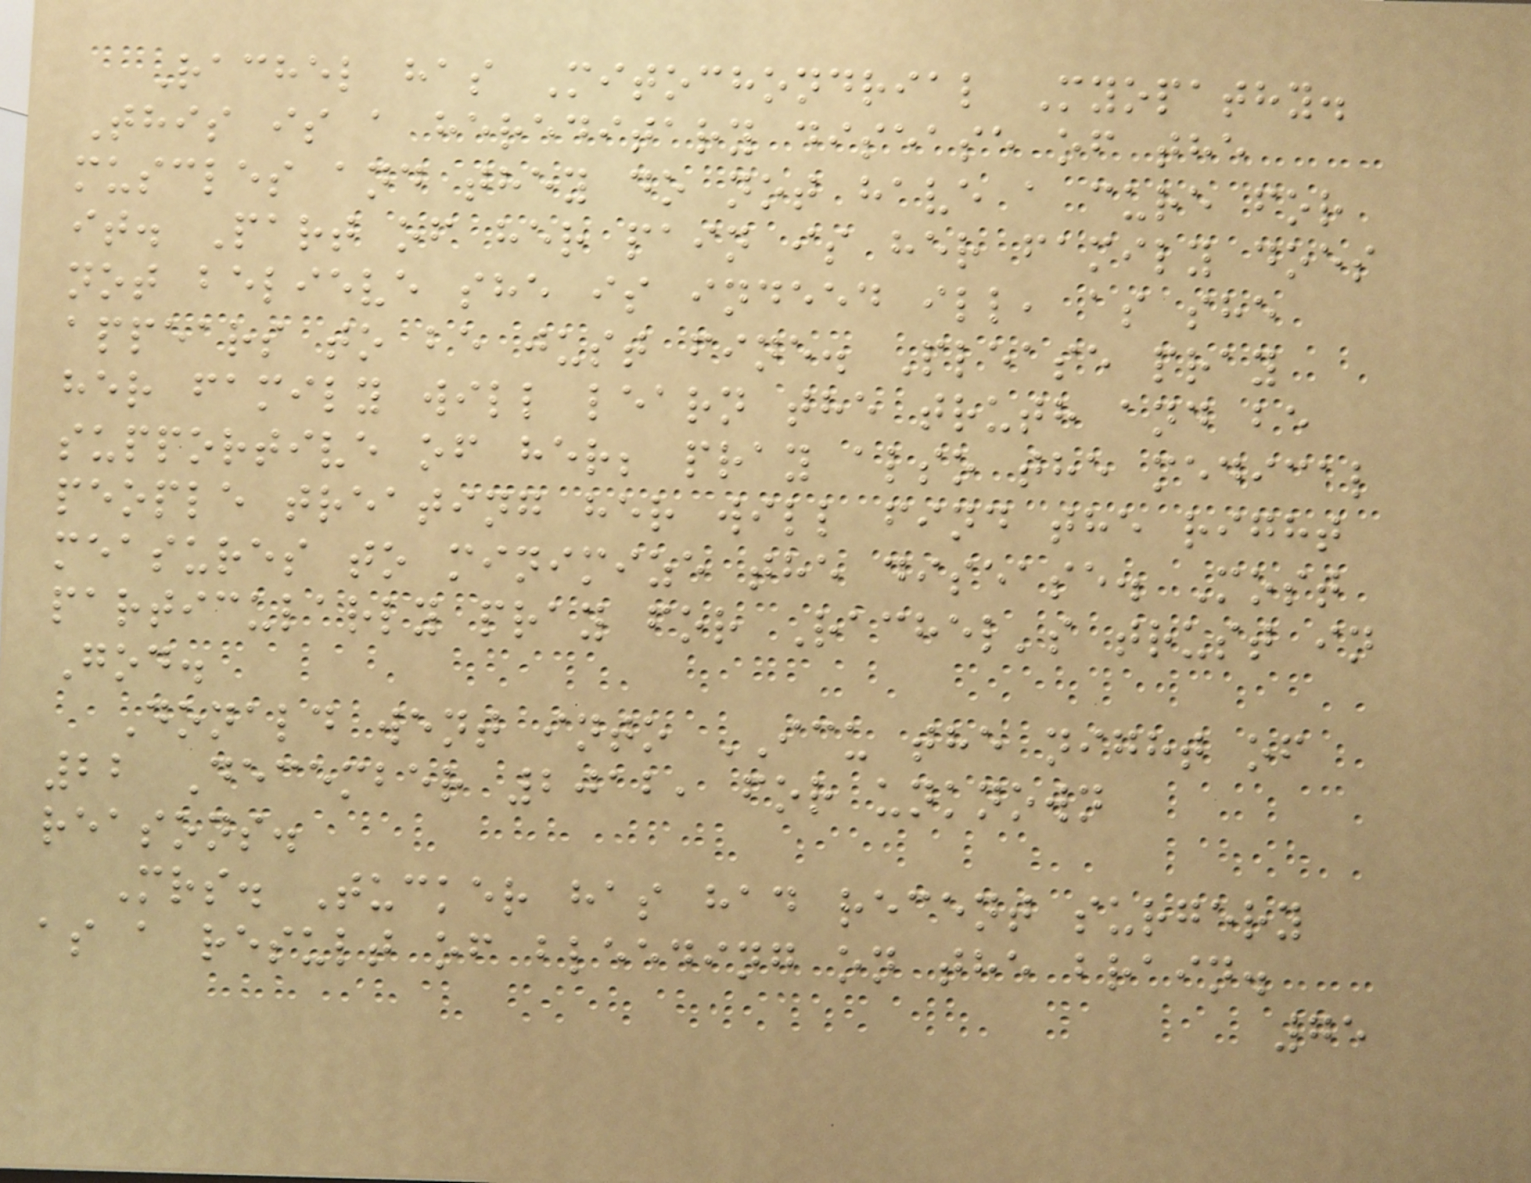Rachel has Mitochondrial Myopathy.
This is a hereditary disease of the
muscles and they do not have a cure for
it. Part of her pain is her family does
not believe she is indeed ill, as she
appears to be just fine. Please pray
her family will learn the truth and be
supportive of her; pray also the medical
people treating her will find the right
measures to minimize the disease. Most
particularly pray for Rachel's trust in
God.
Donald went into ICU the night of
22 December 2012, for unknown
reasons.
Mrs. Tucker has had recent surgery
as a result of bleeding on the brain.
75
